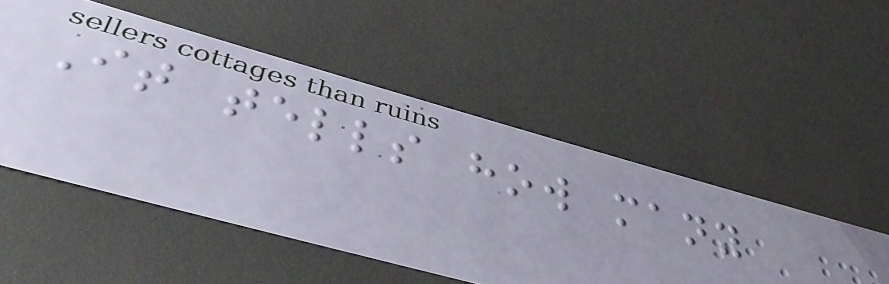It tells how many
